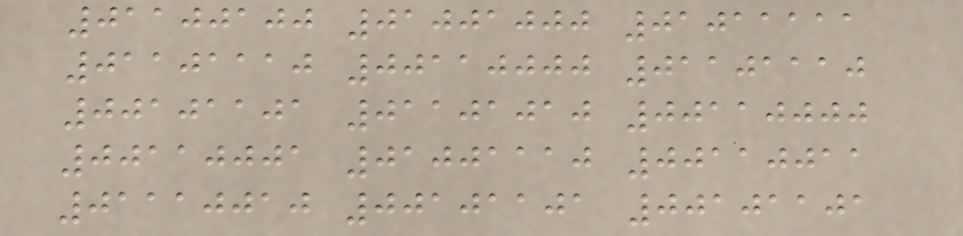01100100 01001000 01011111
01101110 00110000 01101110
00101101 01101010 00110000
00110001 01001110 00110011
01110010 00101101 00101101
